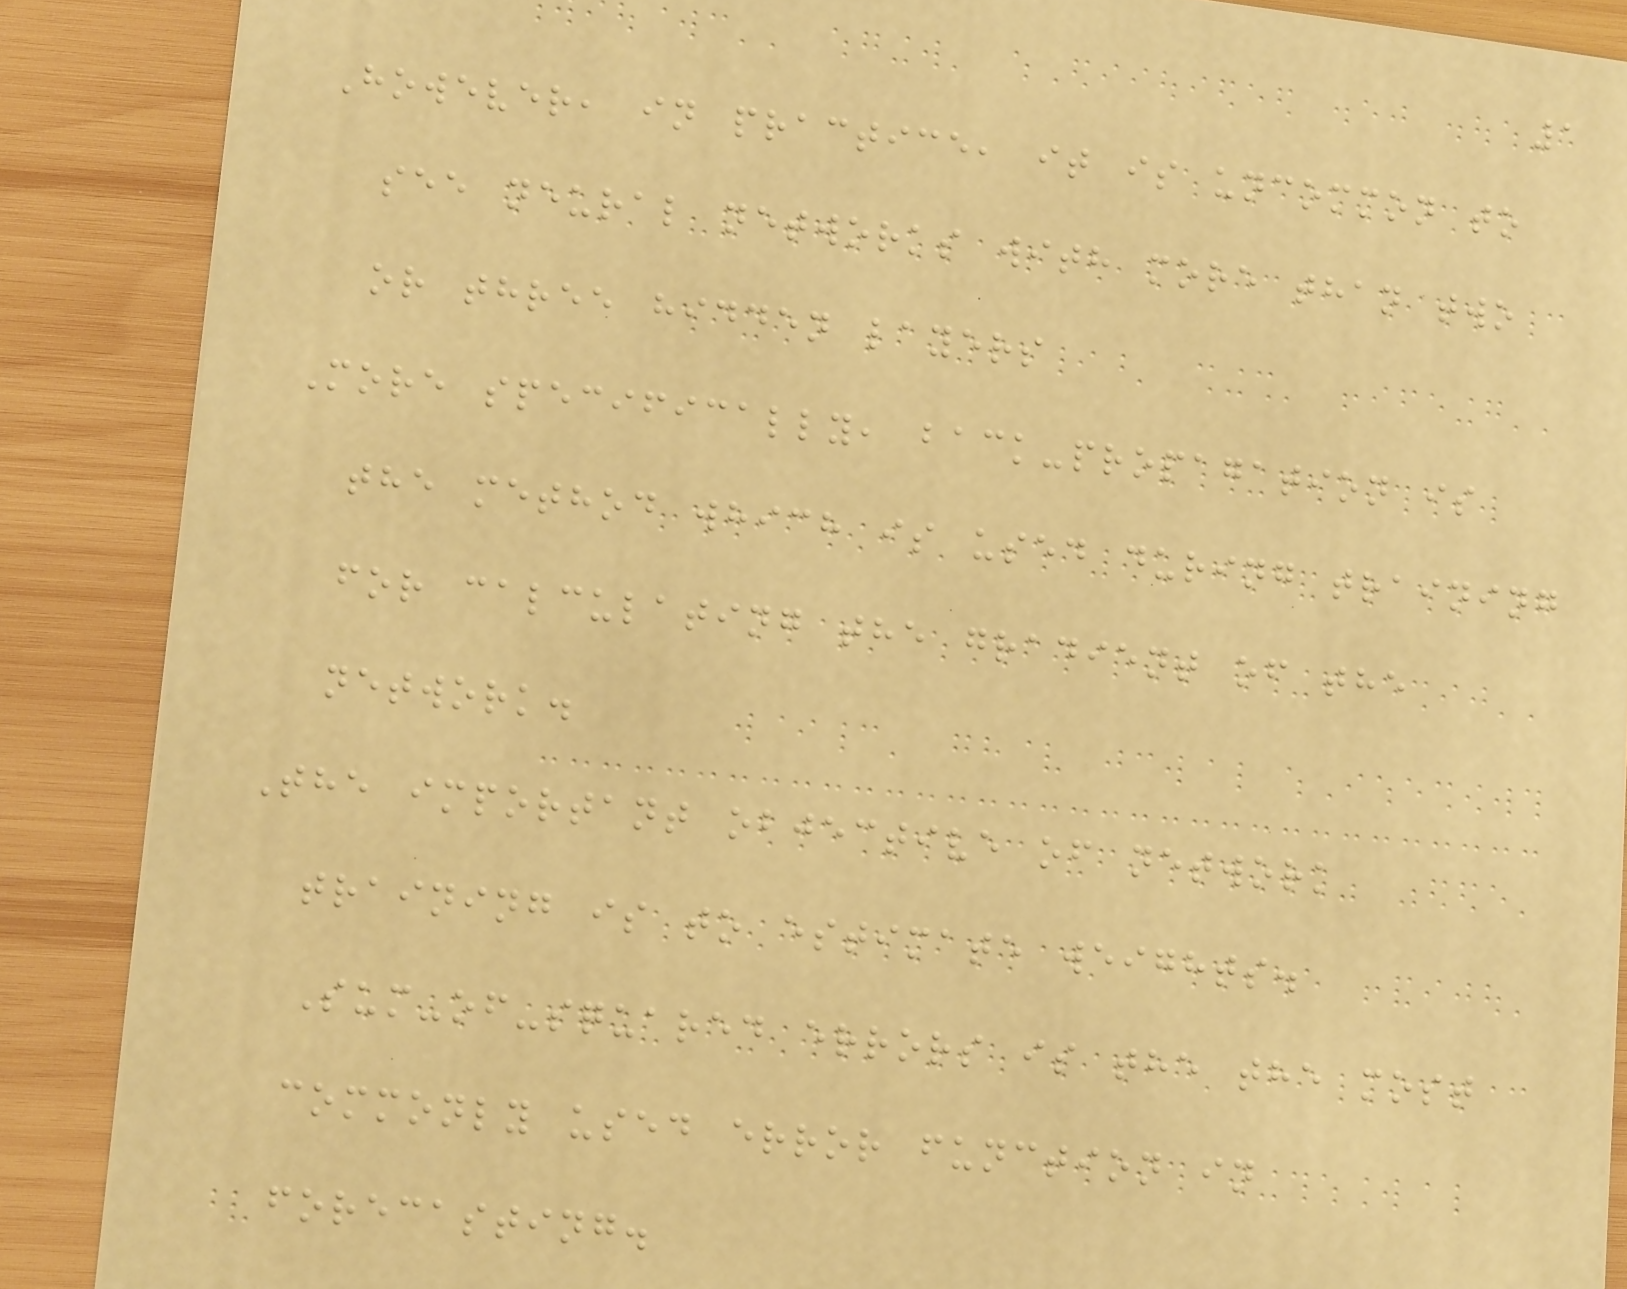1
However, in practice, it is uncommon to
see neural networks with more than two
or three hidden layers
More specifically, back-propagation is
the method which is used during training
for calculating the gradient of the
network.
The important objective of network
training is to estimate weights.
Sum-of-squared errors is the the most
commonly used error function in
forecasting.
